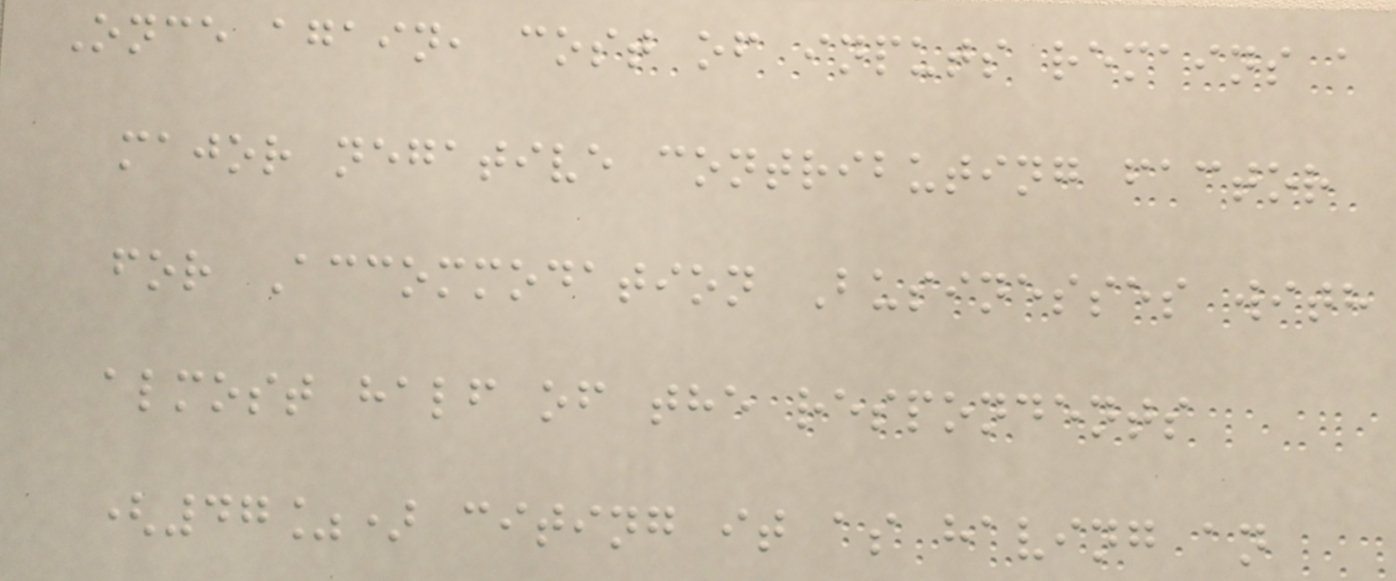Once again, cost of inputs remains a
major negative contributing factor
for Accommodation Businesses with
almost half of the respondents
(47%) citing it as having an
